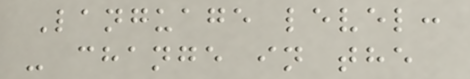Language level:
- change in the
